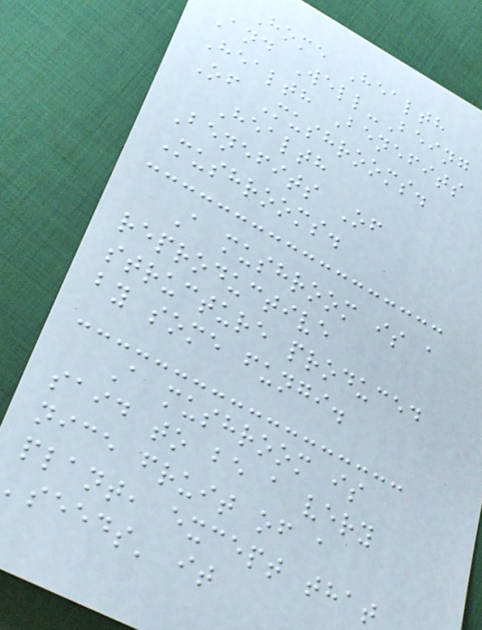Home Health
And Well-Being
Health Benefits
Of Mushrooms.
Health
Benefits Of
Mushrooms.
A mushroom is a
reproductive
structure produced
by some fungi.
A mushroom is
said to be a very
nice fruit of a
plant, except that
'seeds' it
